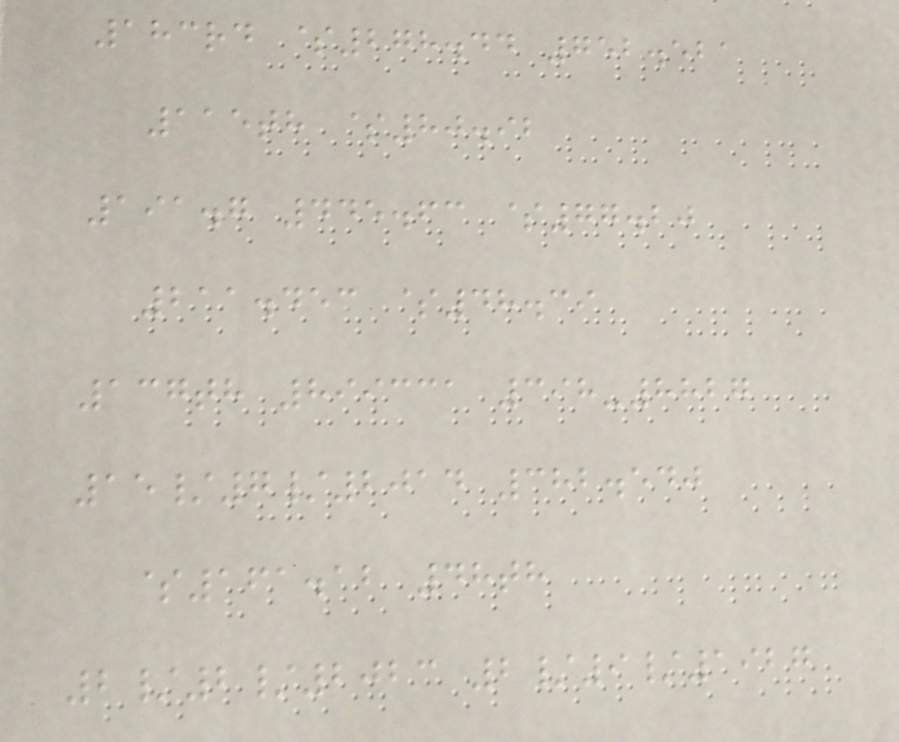183rd $278.44 752.521
115th $80.92
191.7 445.63 $77.20
211.453 $48.39
137th 899331 398-8827
15/7/2014 382.540
$161.12 48th
2/2/2023 2/9/1927
